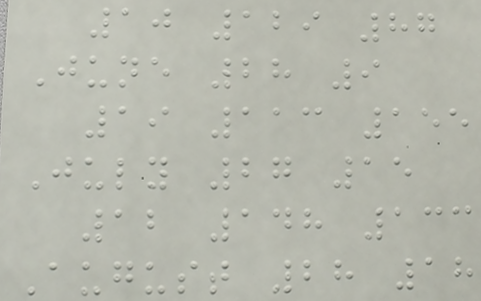10 129 87
June 28 9
19 113 155
July 27 15
12 148 133
August 28 18
